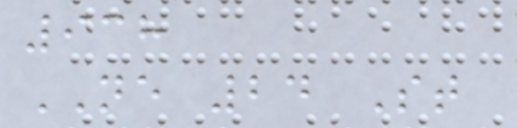938
NE 24 St
